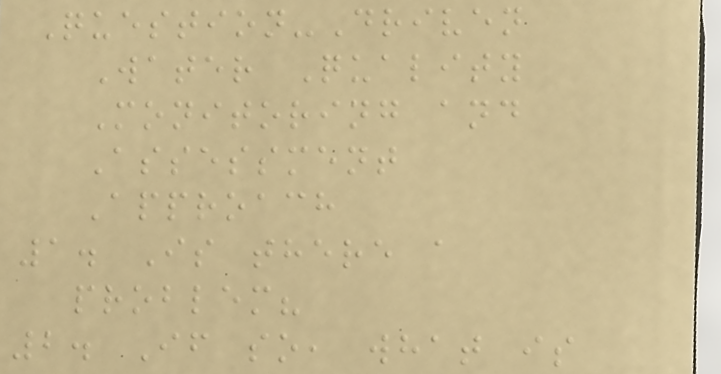Question-Driven
Water Quality
Monitoring and
Assessment
Approach
1. Is there a
problem?
2. If so, what is
